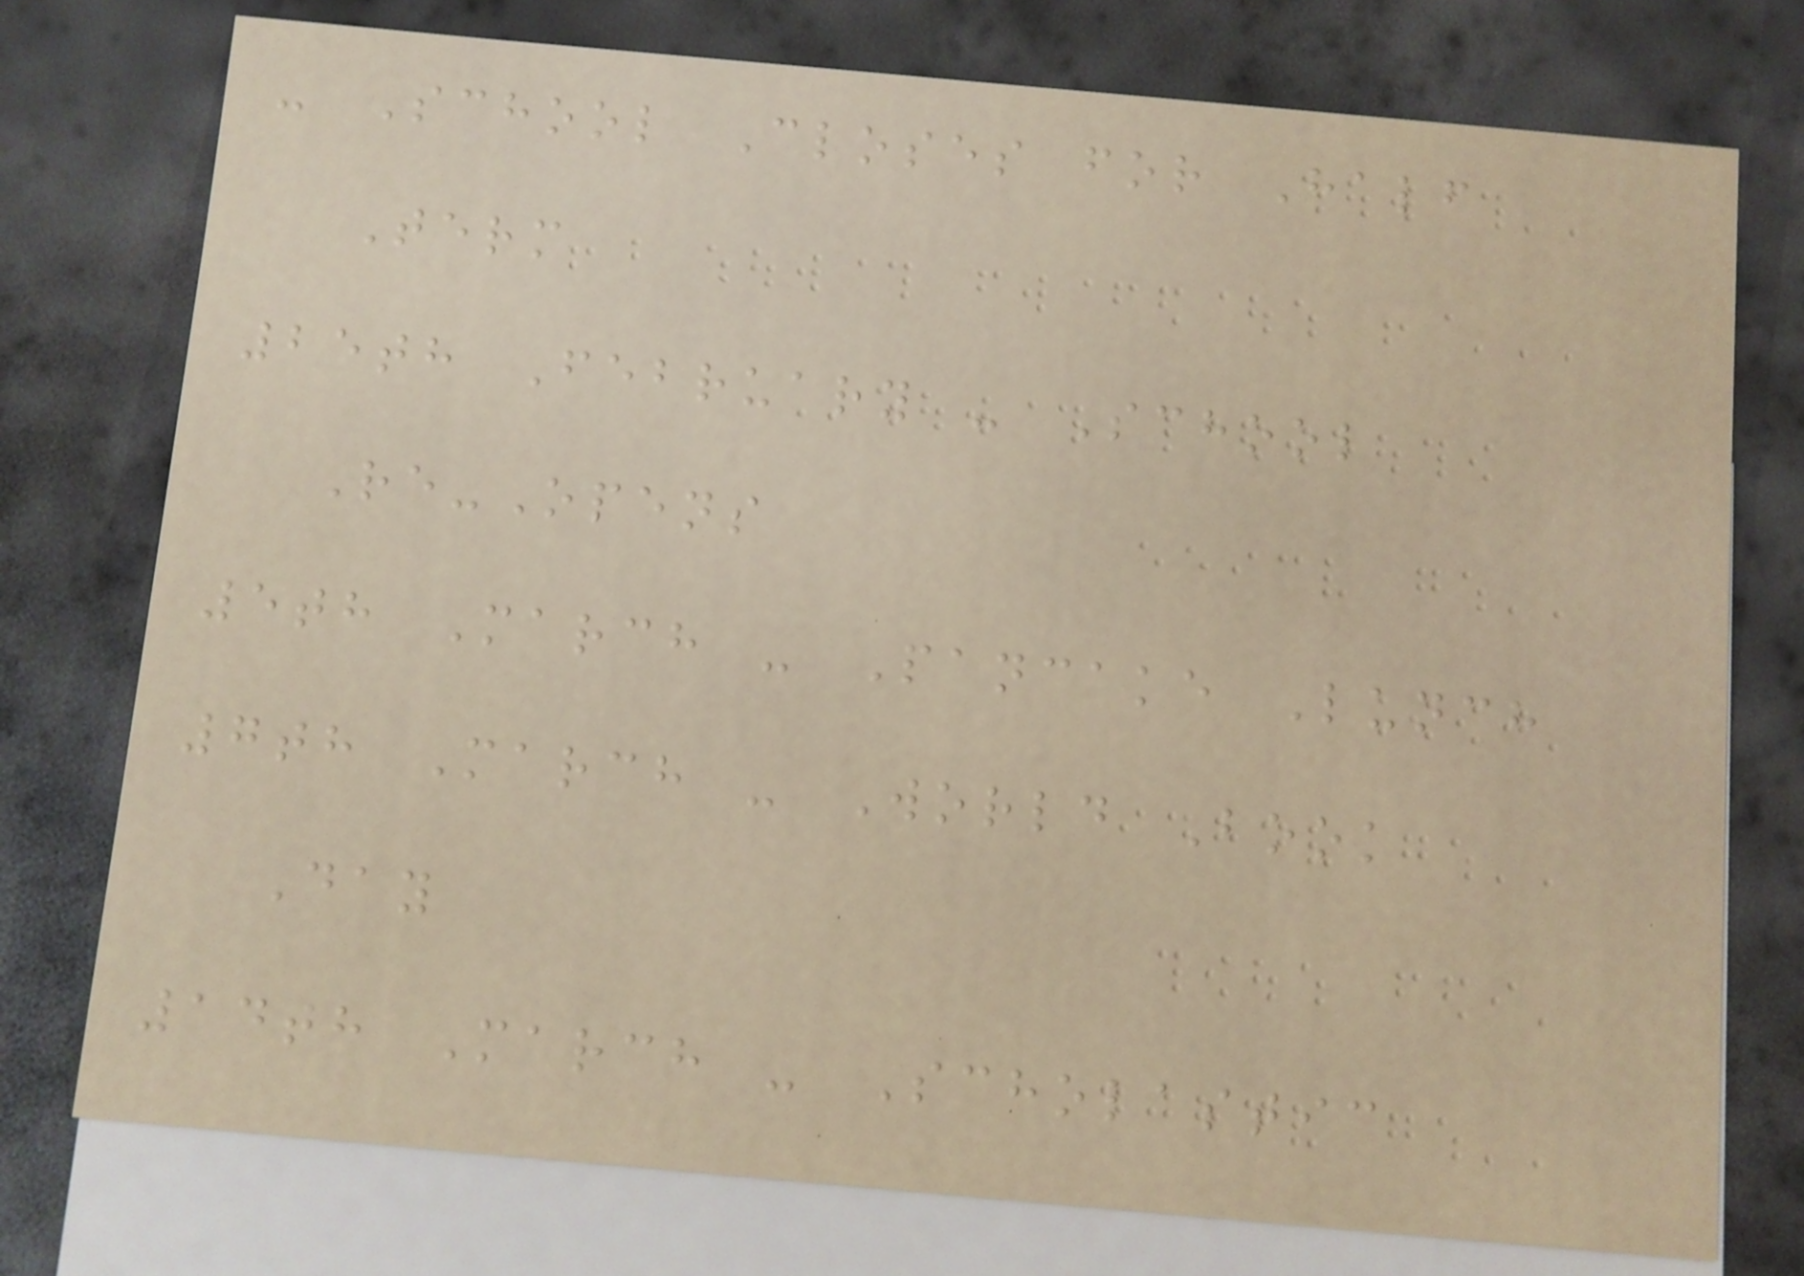- School Closes for Half
Term
25th February - School
Re-Opens
5th March - Pancake Lunch
7th March - World Book
Day
14th March - Scholastic
